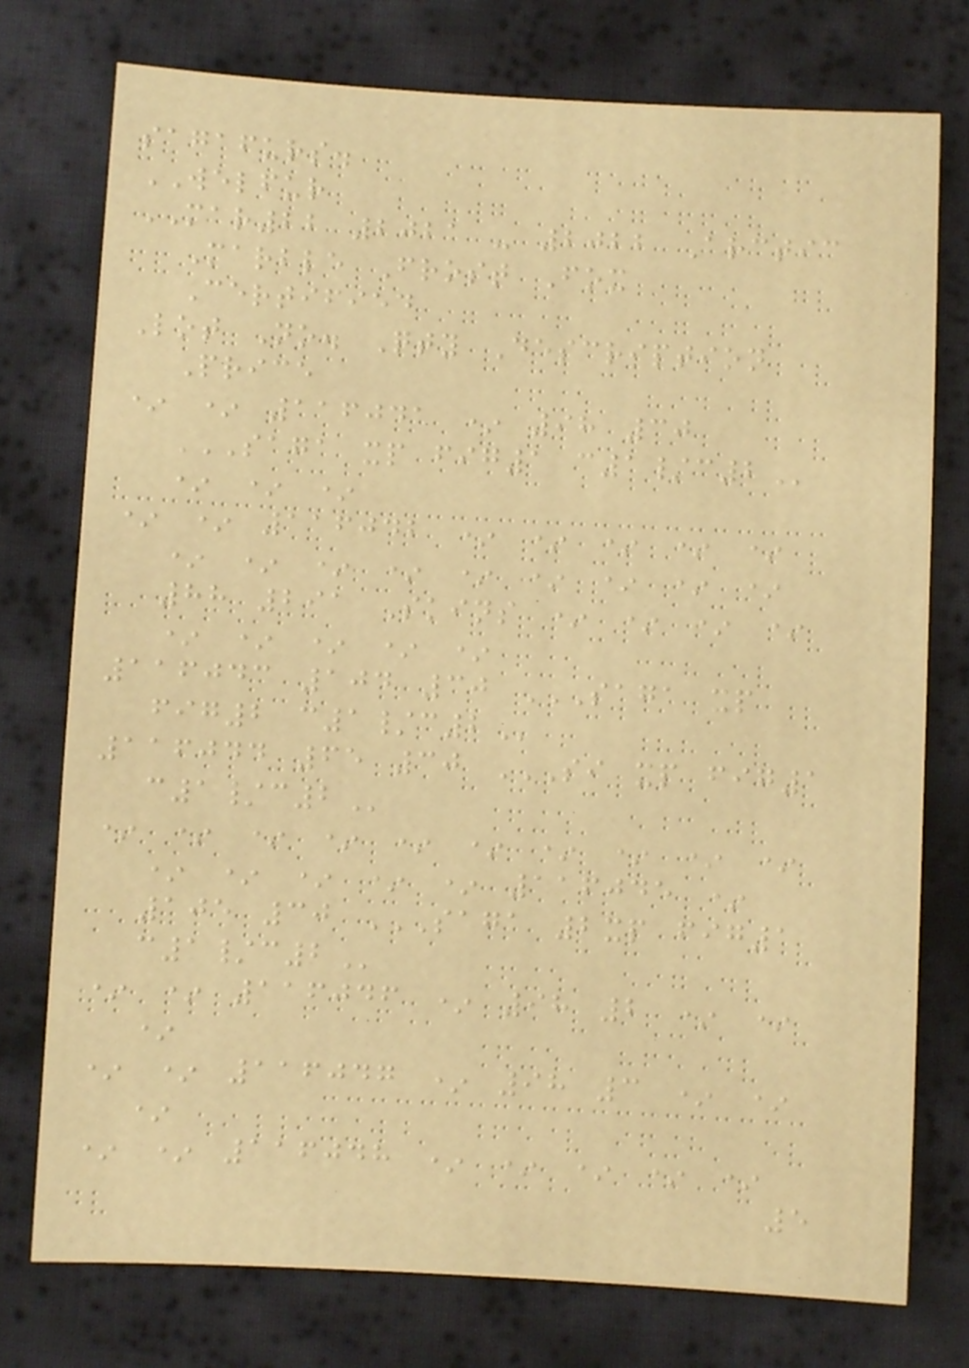sagafurs.
WELFUR
MAR22 2021 - 2022 Arctic
Marble Frost Fox
Certified
Lot No. Qty Description
Price
* * 116041 * 98 30
SAGA XP FIG1 C1/C2
* * *
* * 116042 * * * * *
* * * * * * * * *
88 291 Skins * * * *
* * * * *
116043 104 30 SAGA XP
FIG2 C1/C2
116044 65 30 SI XP FIG1
C1/C2
* * * * * * * * * *
* * * * * 116045 *
105 30 SAGA 2XP FIG1
C1/C2
* * 116046 * 98 2 * *
*
* * 116047 * 98 3 * *
*
* * 116048 * * * * *
5
